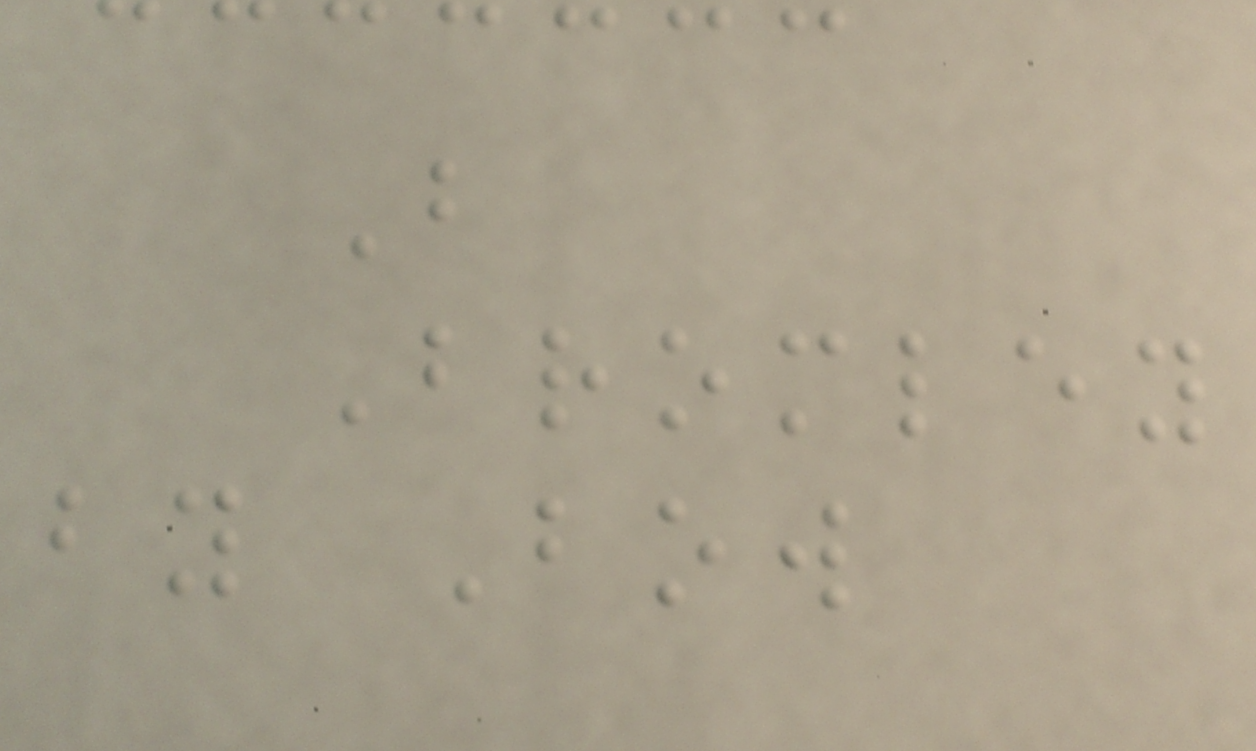B
Bromley
by Bow
